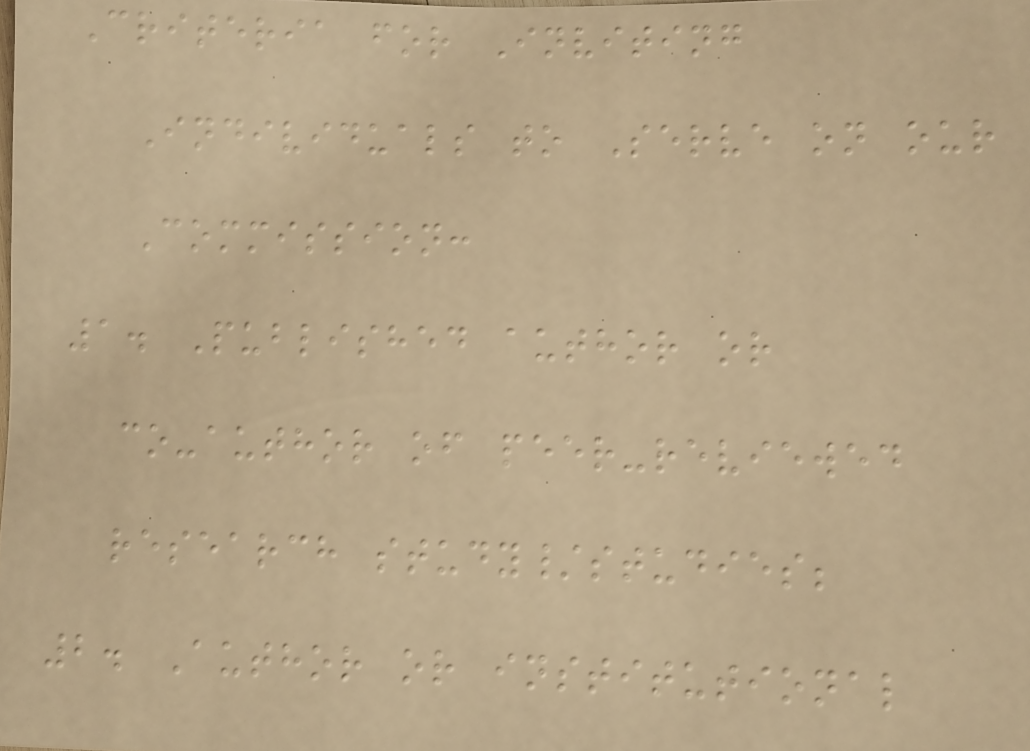Criteria for Inviting
Individuals to Serve on our
Commission:
1. Published author or
co-author of peer-reviewed
research study/studies;
2. Author or institutional
